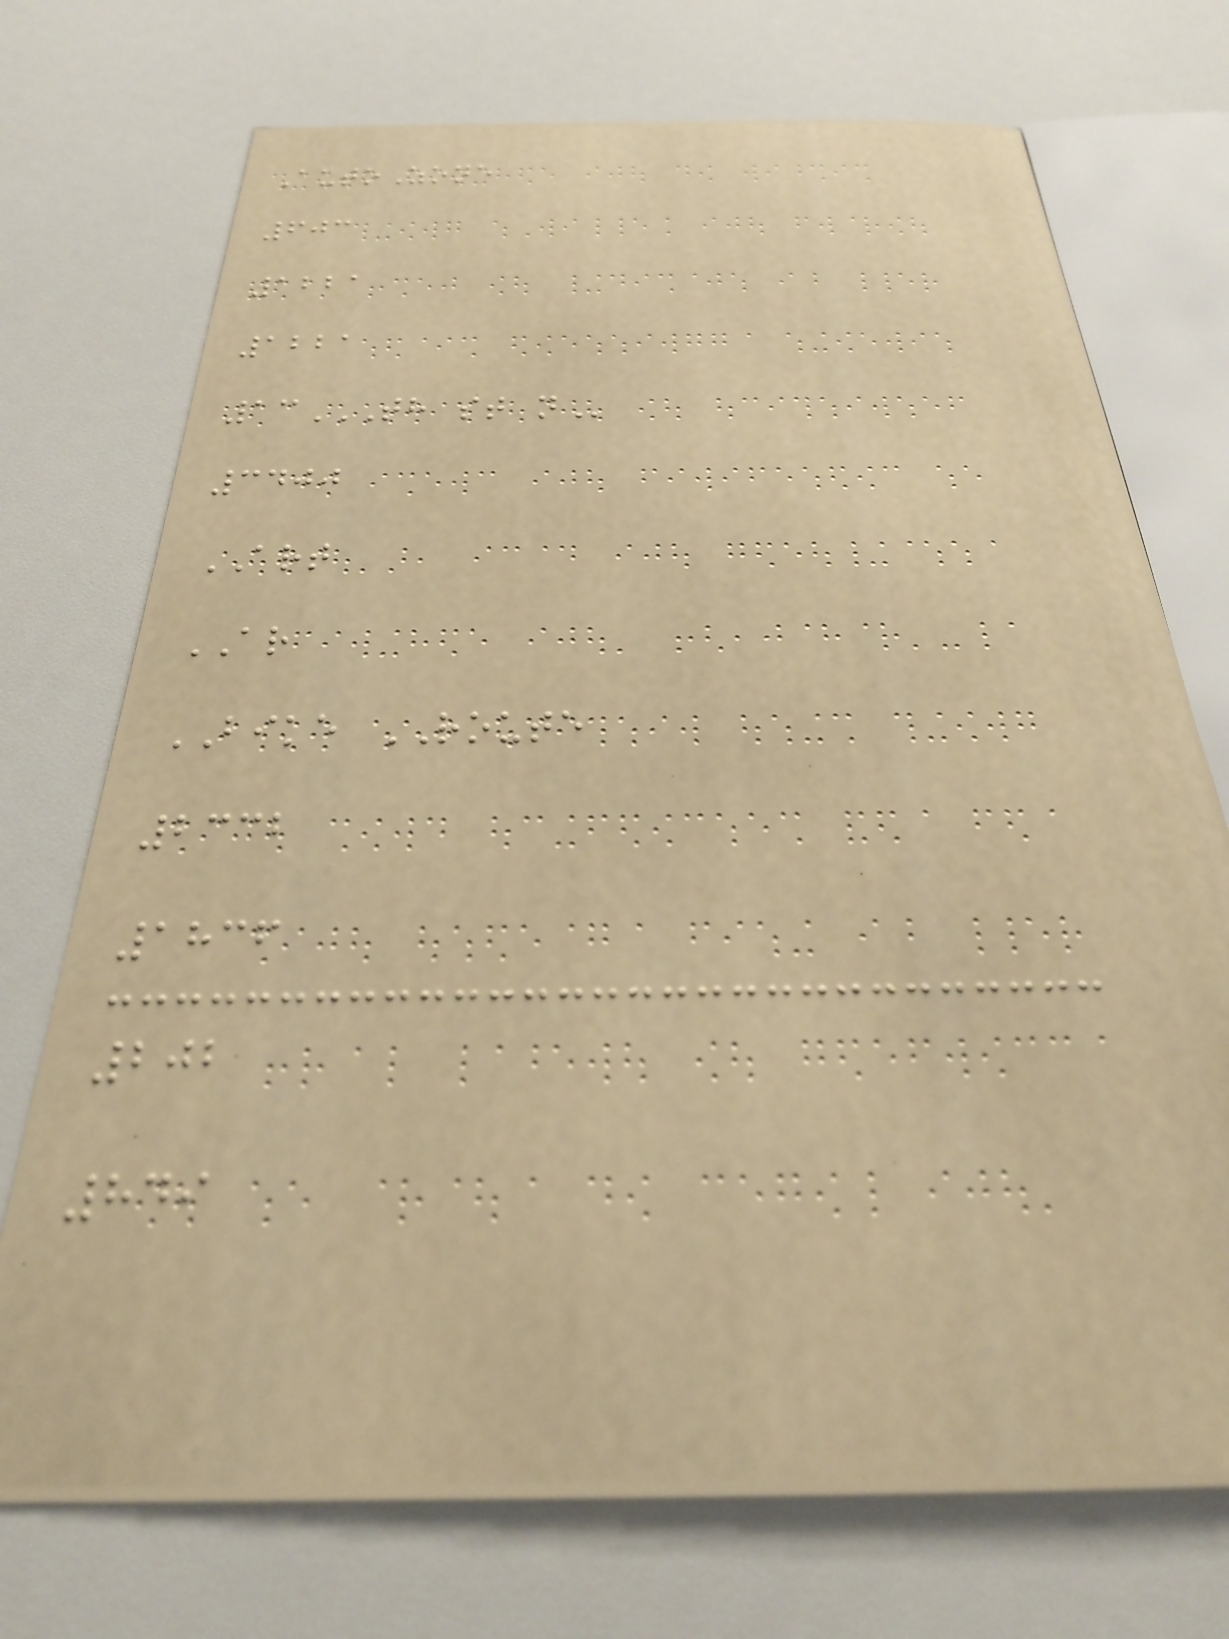AutoZone
603
1221
1221
13TH ST N
3400
ART
AR
BIKE ROUTE
2332
1836
202
849
